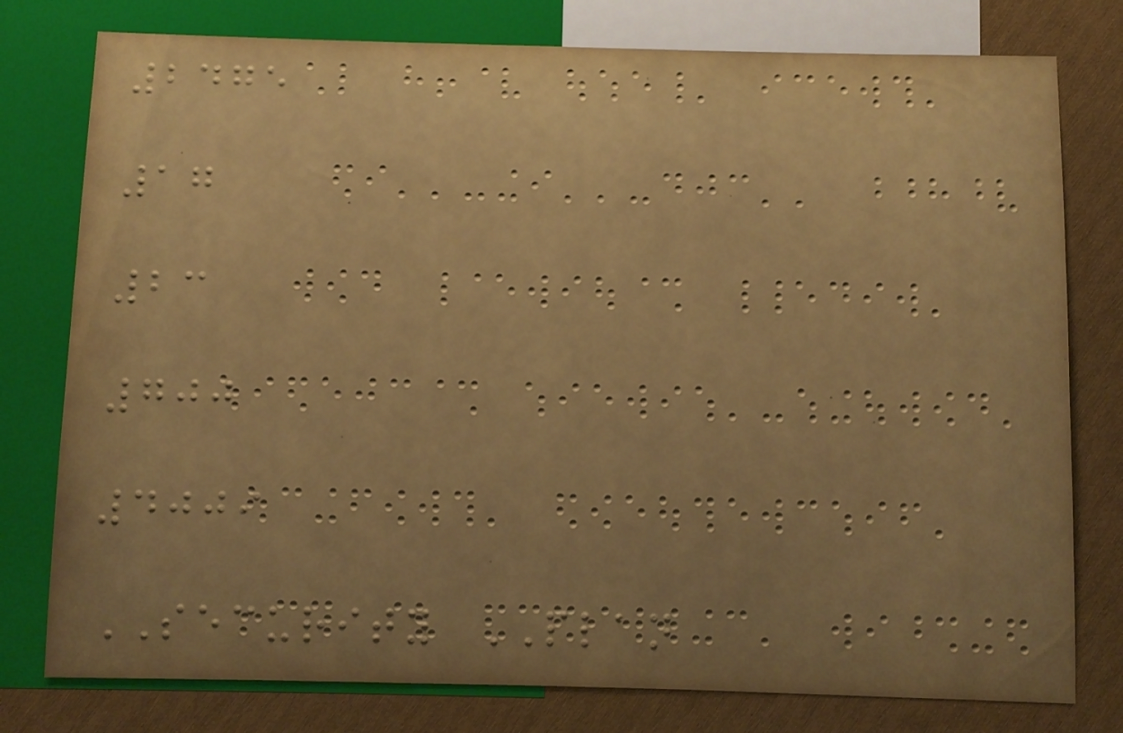2475
17
23
700
4009
SECURITY PLAN
